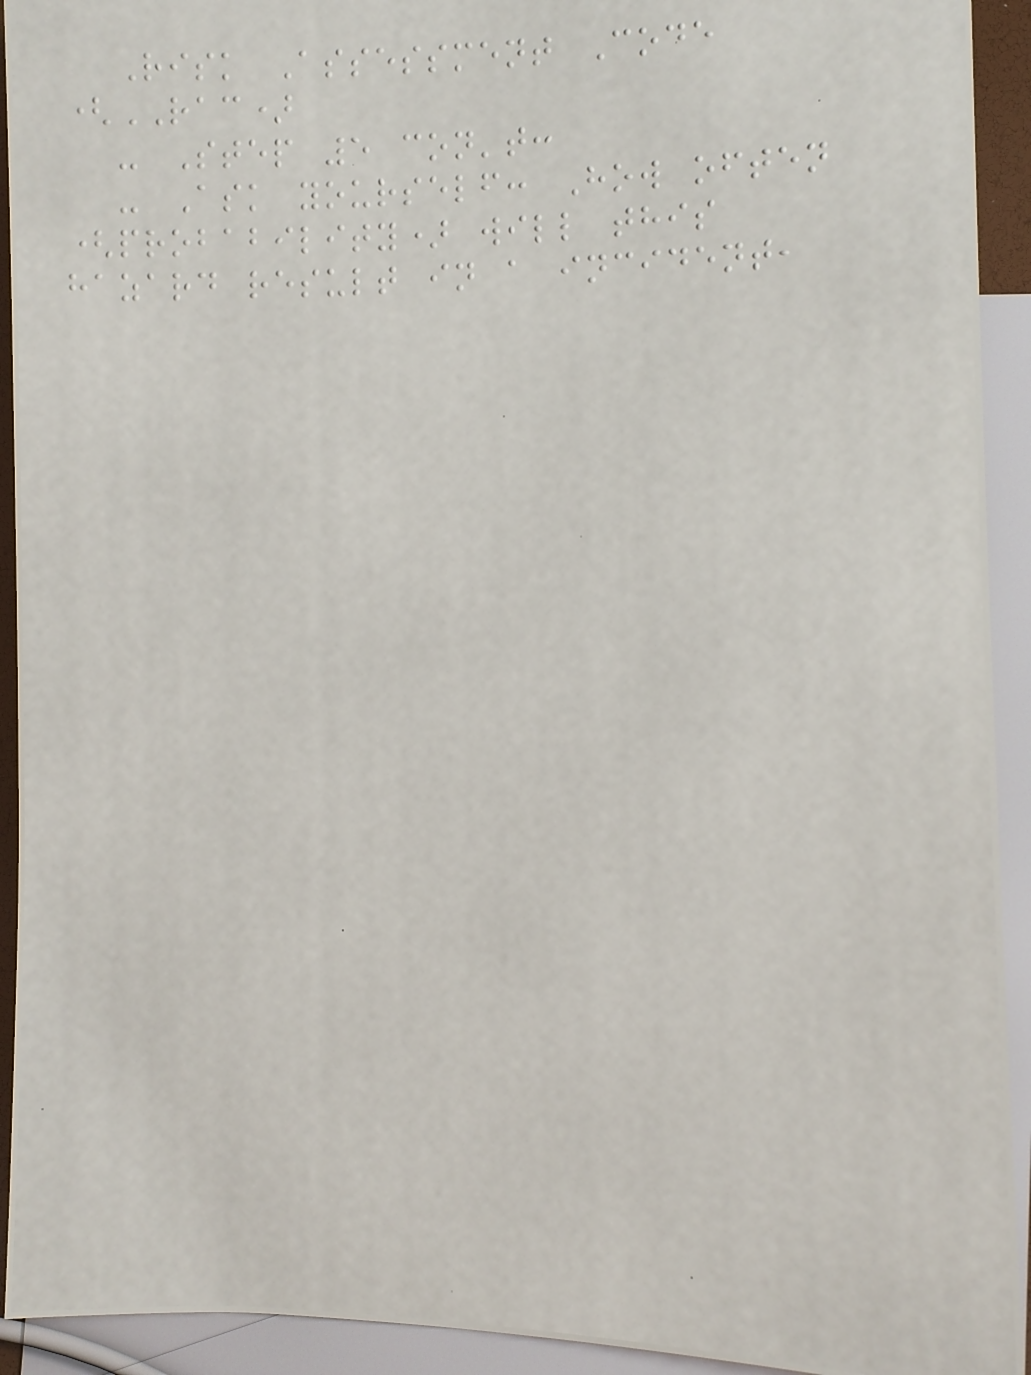Risk Assessment Code
(RAC)
- Step 5 con't:
- Ask yourself: How often
(probability) will this
hazard result in a incident,
